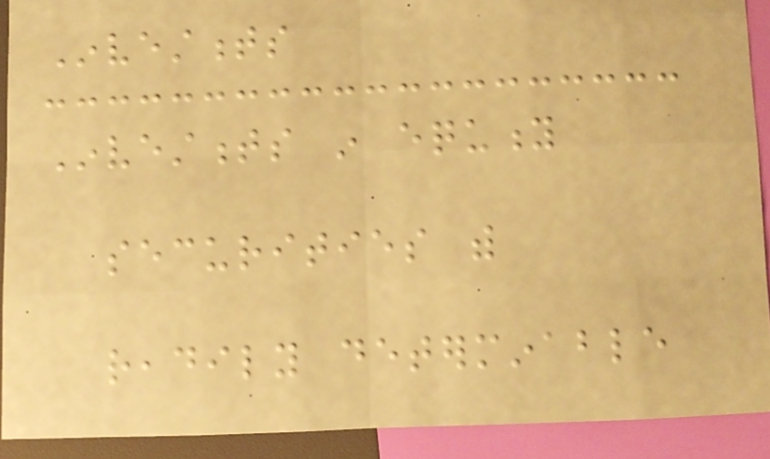Investments
Investments in equity
securities with
readily determinable
